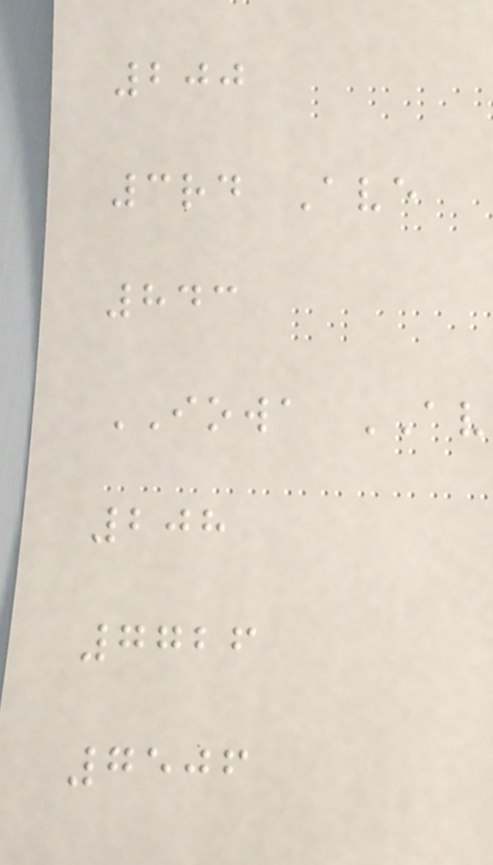200
3rd Ave
843
IOWA AV
208
7726
7506
